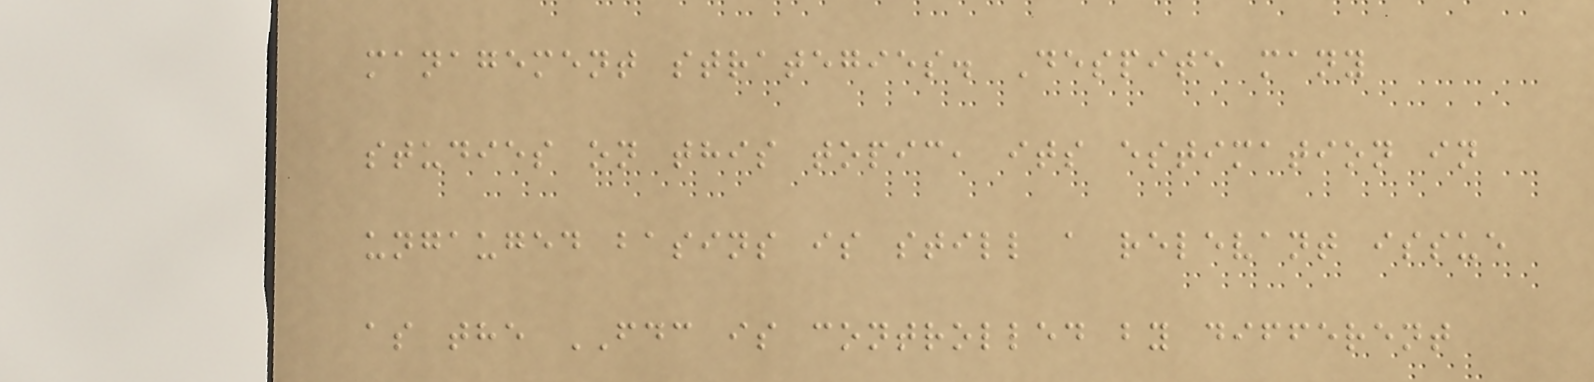management strategies. Despite many
studies on this topic, its estimation in
ungauged basins is still a relevant issue
as the FDC is controlled by different
